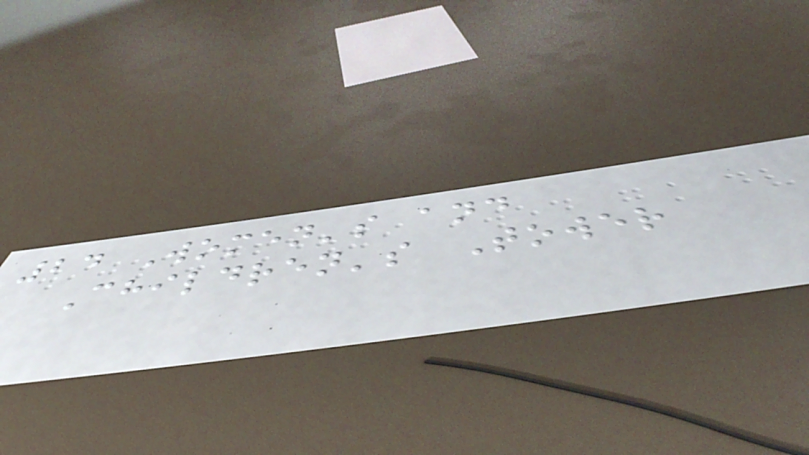24 Women's and
Children's Tower
